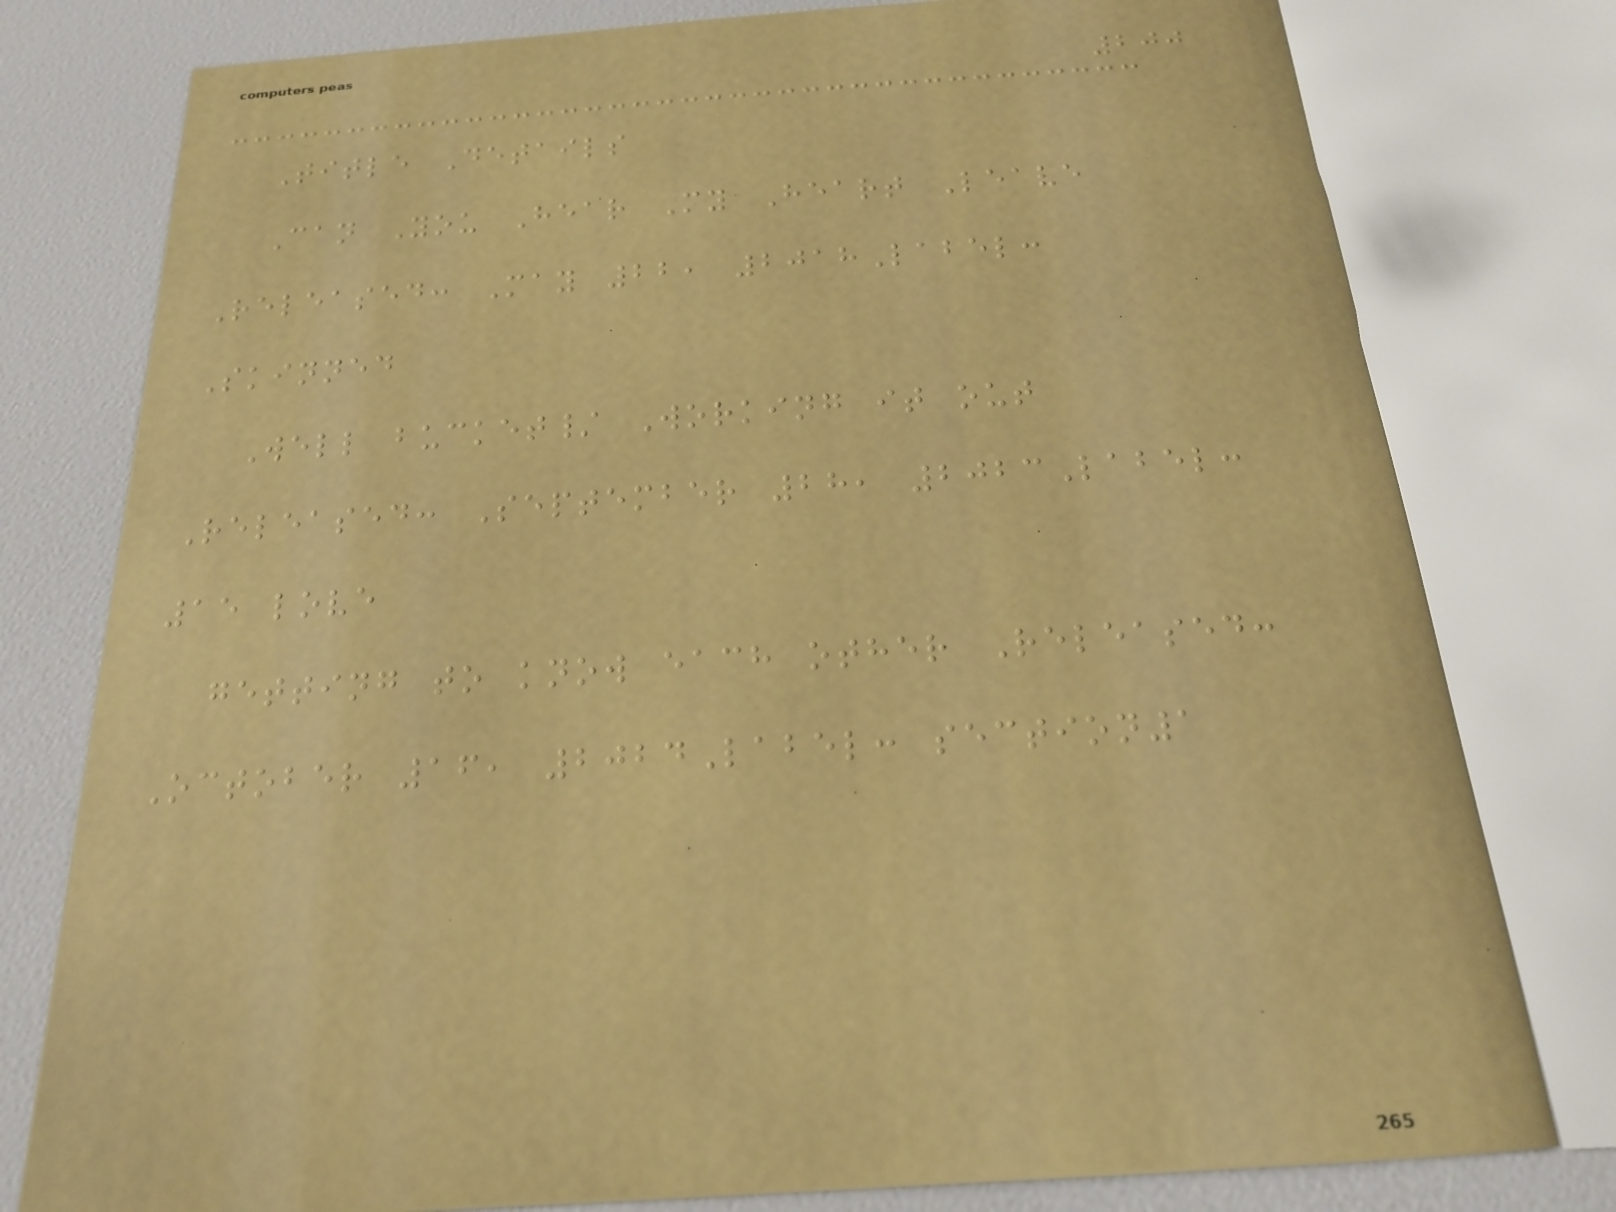200
Title Details
Can You Hear My Heart Leave
Released: May 22, 2018Label:
Skinned
Well bucket/ Working it out
Released: September 28, 2023Label:
15 love
getting to know each other Released:
October 16, 2024Label: section1
